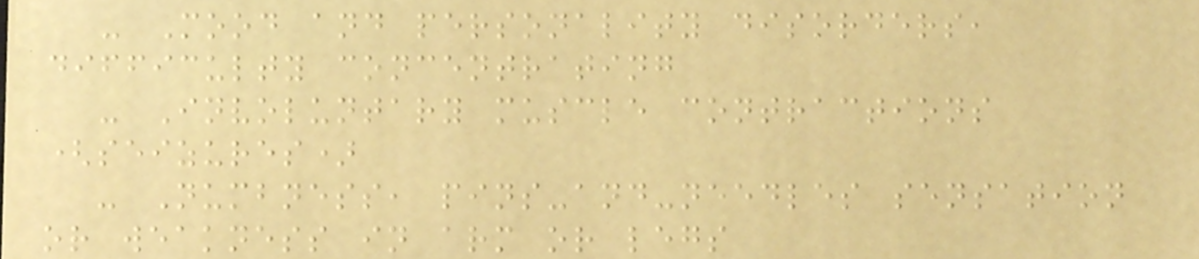- Mood and personality disorders,
difficulty concentrating
- Involuntary muscle contractions
(seizures)
- Numbness, pins-and-needles sensation
or weakness in arm or legs
